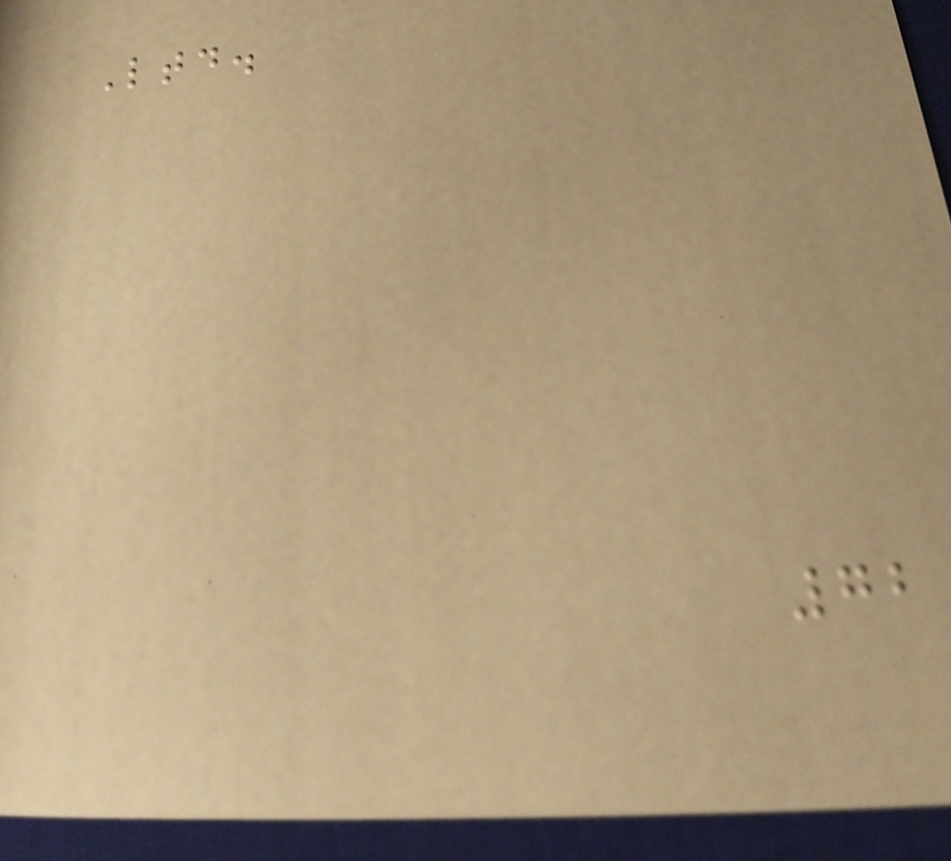Ltd.
72
